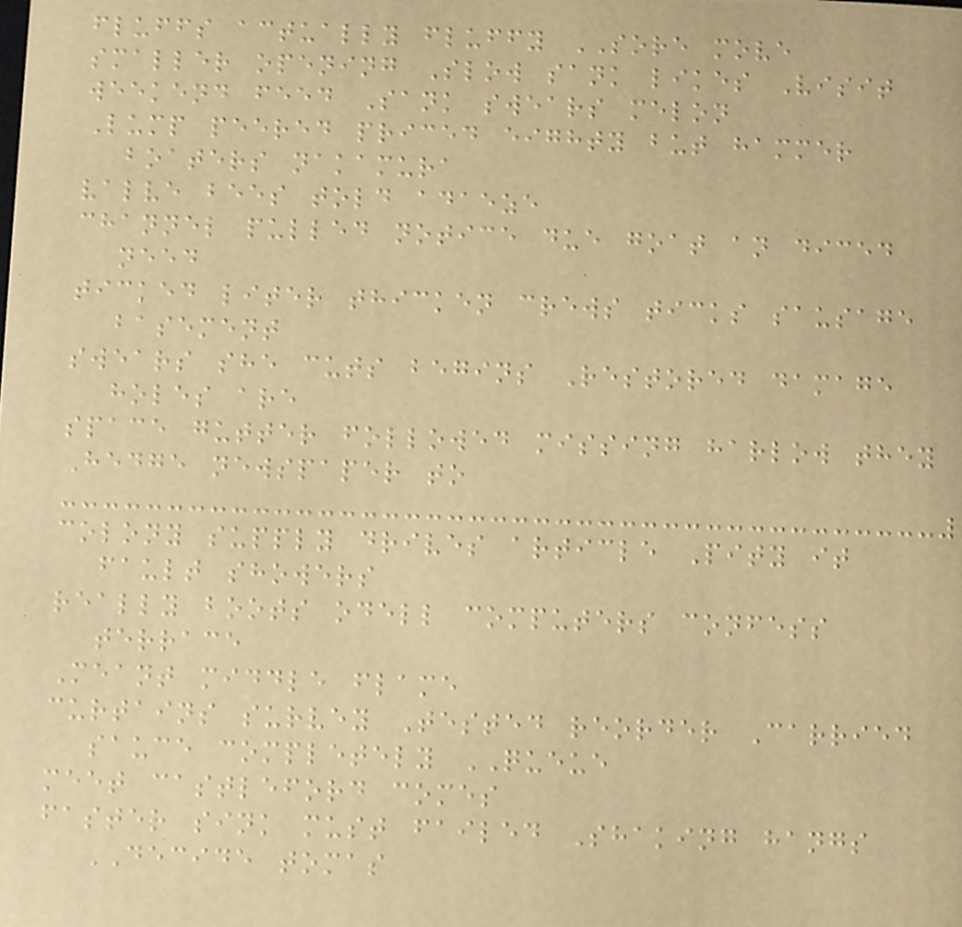fluffs actually fluffy SORE move
smaller opening Slow sank likes Visit
weekend feed Sank swears melon
Lump peered priced eighty but hammer
boaters nakamura
valve bees told adaeze
channel pulled notice due goat an diced
need
ticked liter thicken crews ticks sausage
basement
swears she cuts begins Restored damage
holes are
space gutter followed missing harlow they
Hedge newspaper to
colony supply drives article Pity it
fault showers
really boots odell computers confess
terrace
Meant middle flame
curtains survey Tested reorder Carried
sauce completely QUEUE
meet castleford comes
faster sink must failed Shaking hangs
DECIDE tomas
